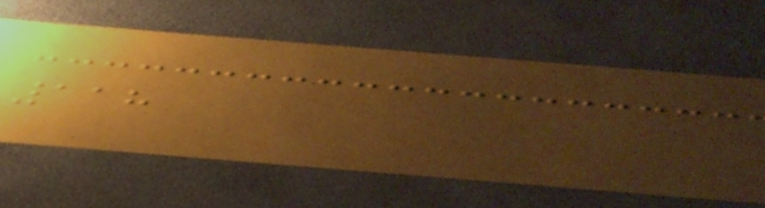118
